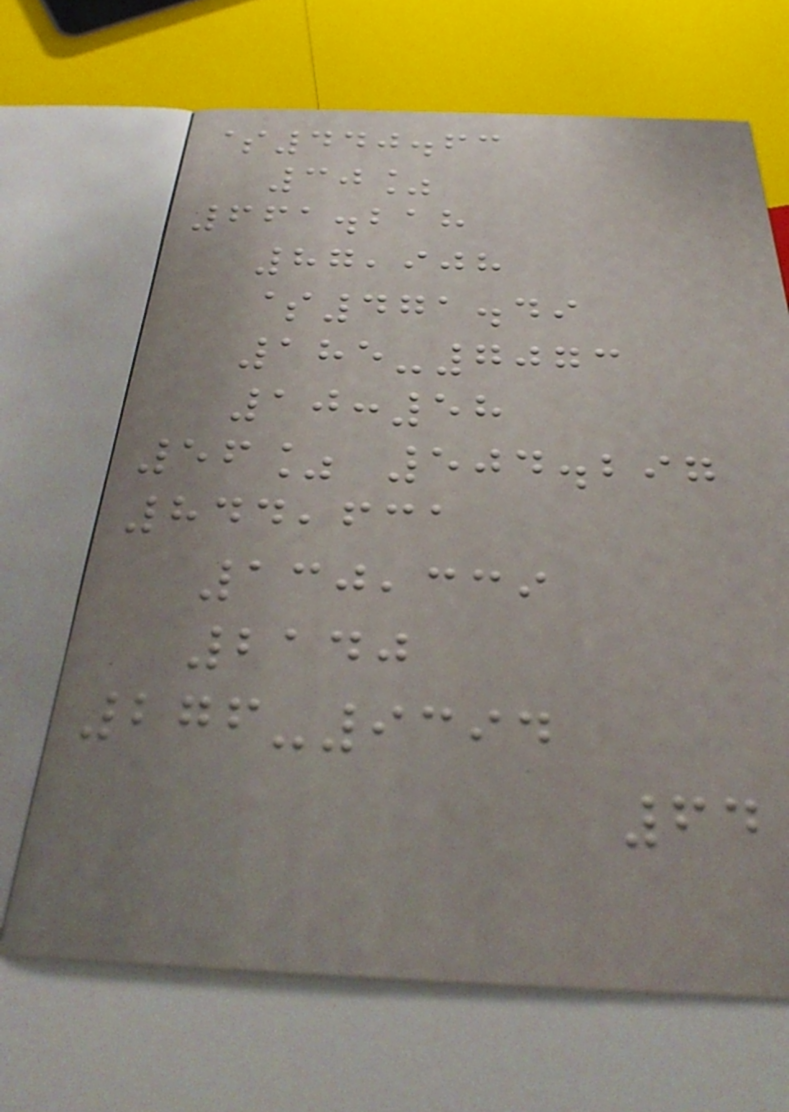$440.63
30%
661.218
87,908
$471.49
185-7073
10:58
56% 504.297
844,631
130,339
2140
276-9394
64
